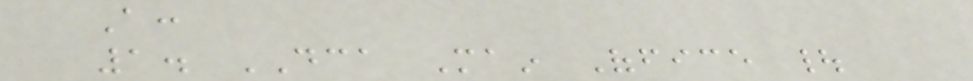A:
1. DCA Main Office |
